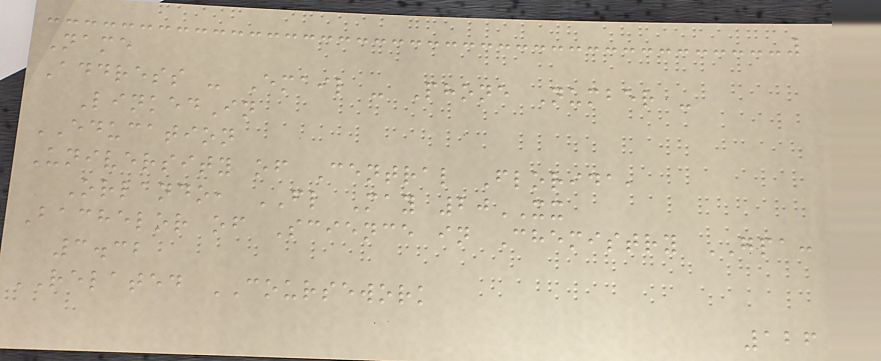Name
Address - Email - Phone Number -
LinkedIn
EDUCATION
University of Central Florida,
Orlando, FL May 20XX
Bachelor of Science in Chemistry GPA:
3.32
RELATED COURSEWORK
126
